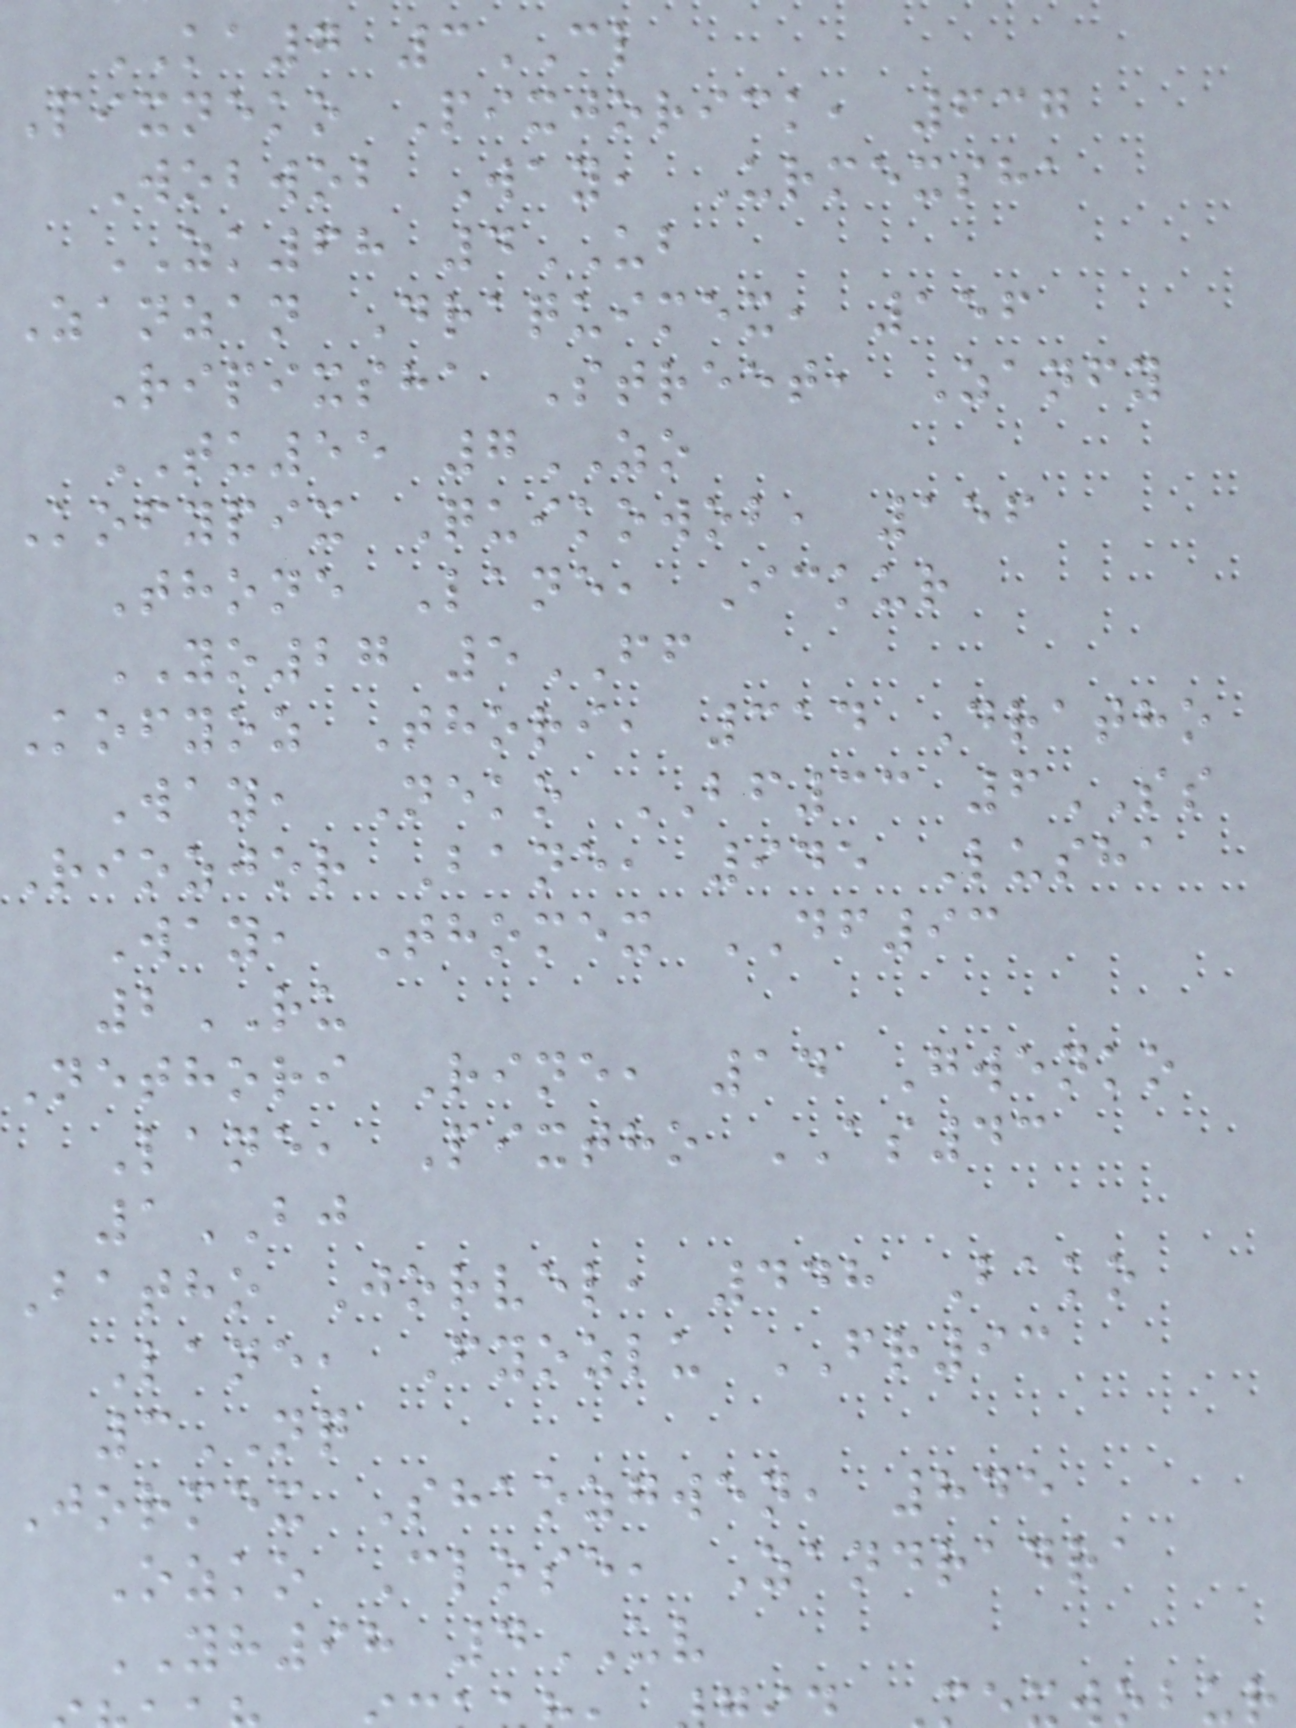KA7 3CL
Pixneko Pixjorick, 637
Wobwob Way, Urmexsha
ZK68 4UB
Zanzan Draquimex, 156
Ripixsha Street, Zanfy
TU55 7ZO
Kofypix Quikowob, 156
Thone Lane, Ickur
YO27 5FF
Kofyoz Thori, 314 Dratho
Way, Neko BF33 6SS
Riozjor Bane, 945 Lusha
Way, Thomex DF93
2RU
Nethori Rine, 14 Gwenko
Lane, Pixtho AS43
1BJ
Batho Jorvel, 448 Bako
Lane, Fyozlu FR93
3NQ
Jormex Shaozgwen, 845
Ozko Close, Zandradra
YH98 4UV
